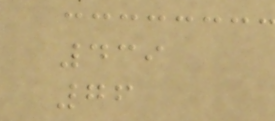439
76
